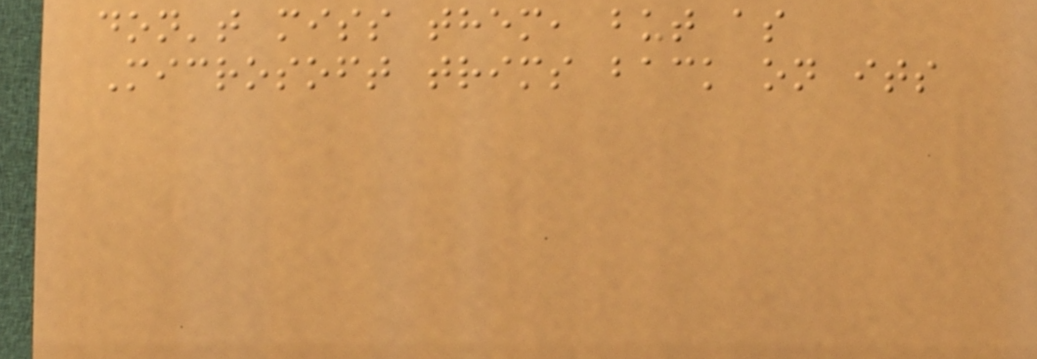don't miss them, but as
Microsoft trims back on its
